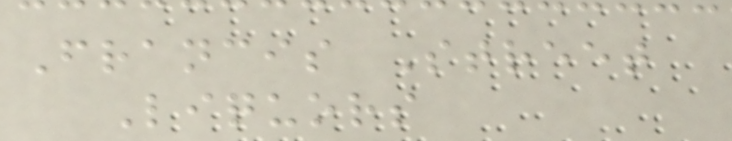Francis Street
Liquors
